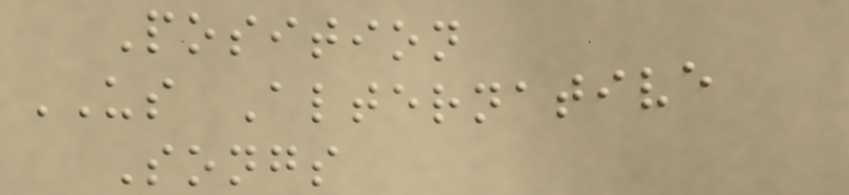Position
US Alternative
Songs
